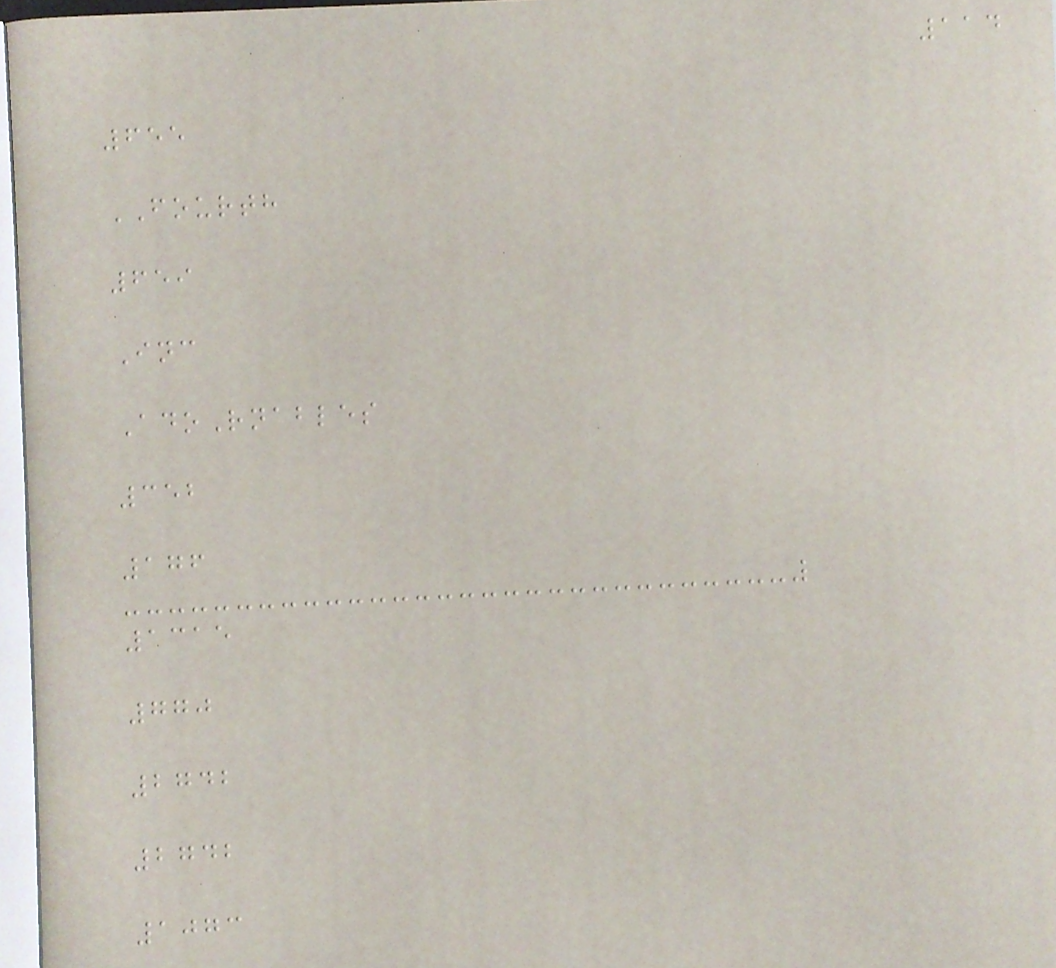114
655
FOURTH
659
Inc
AdoRnables
352
176
1315
770
2742
2742
1073
